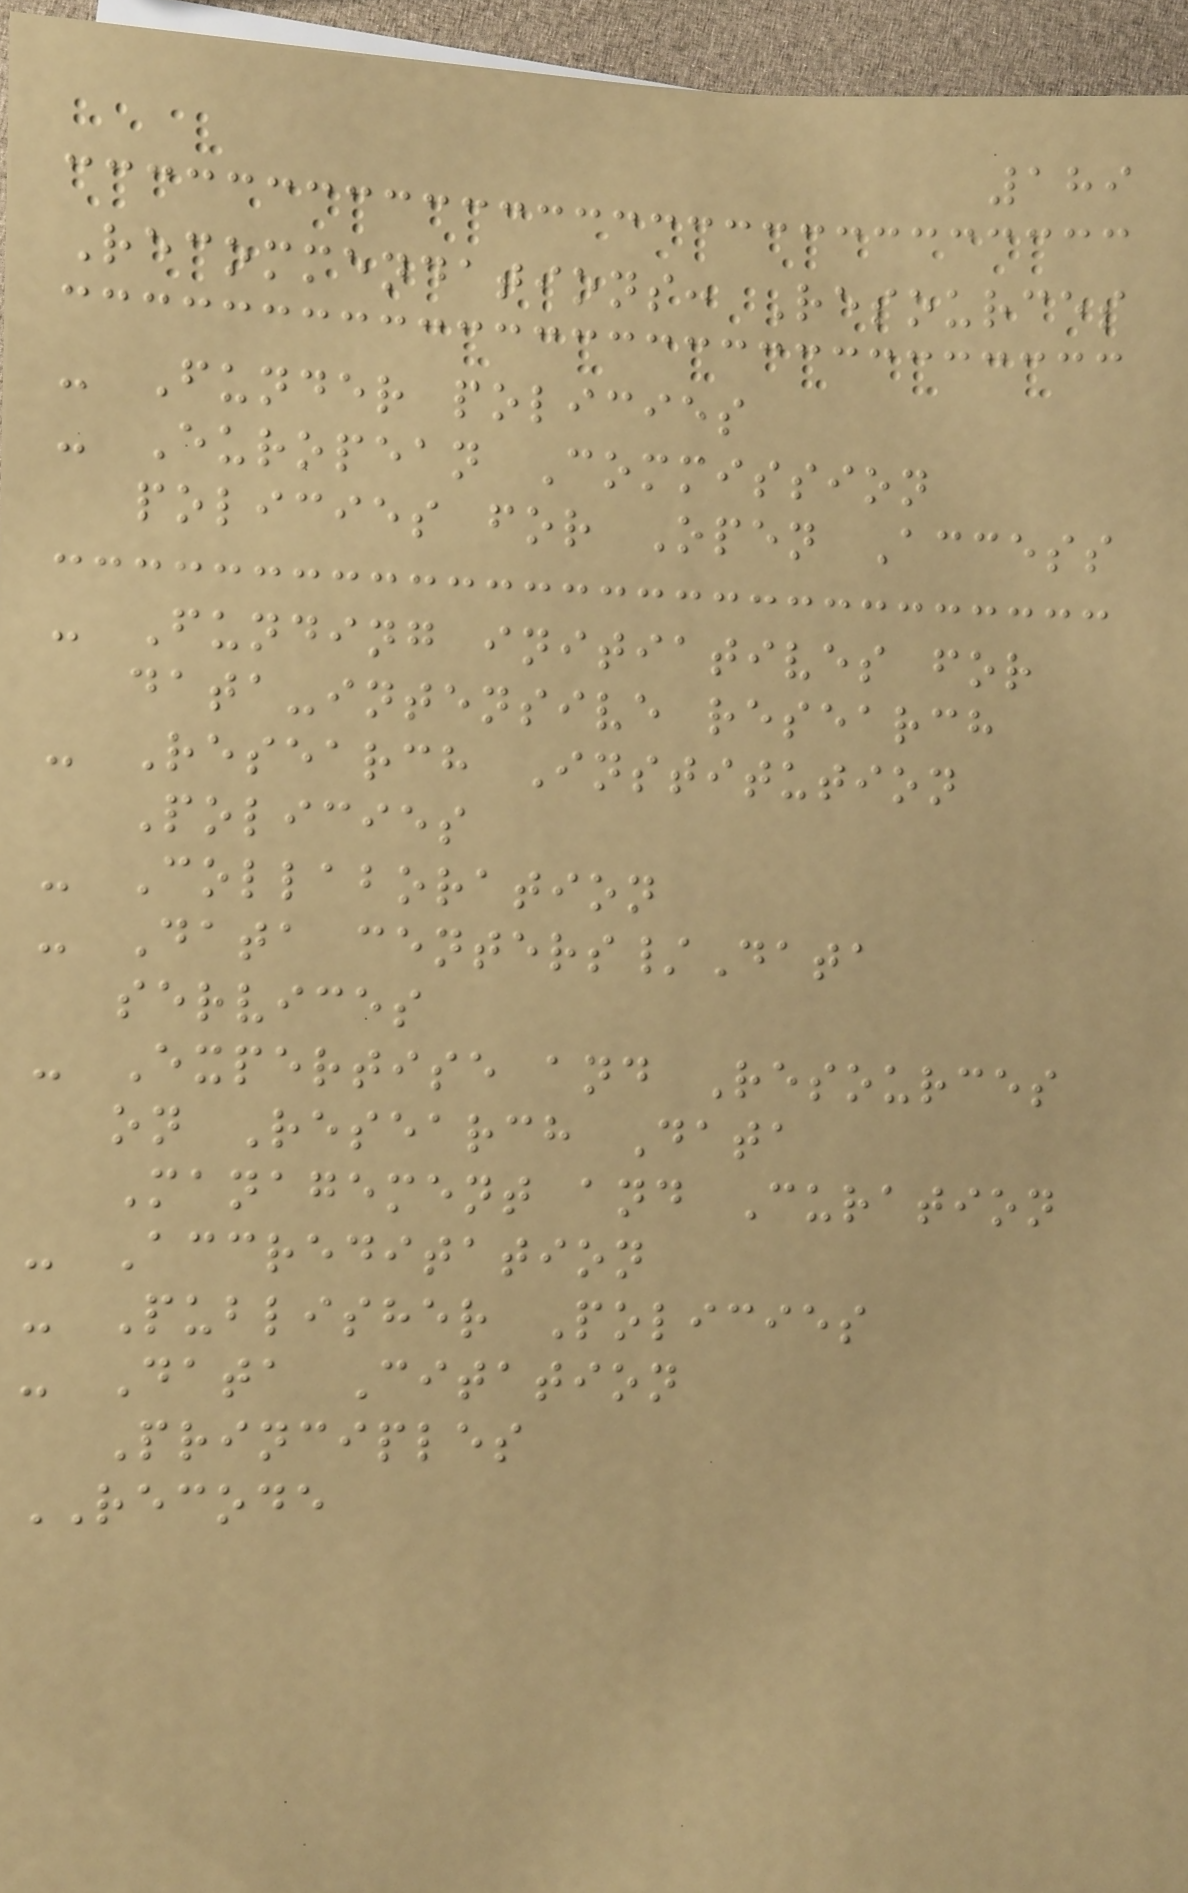189
Recommendations: Resources
- Funder policies
- European Commission
policies for Open Access
- Funding initiatives for
data-intensive research
- Research Institution
Policies
- Collaboration
- Data centers/Data
services
- Expertise and Resources
on Research Data
Management and Curation
- Accreditation
- Publisher Policies
- Data Citation
Principles
RECODE
